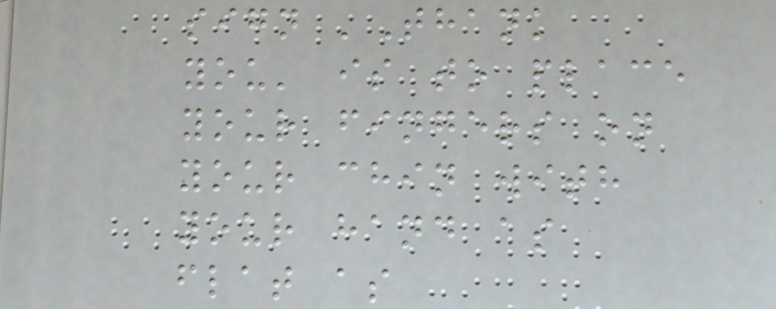sign 'Thank
you' is to place
your fingers on
your chin with
your hand as
flat as
